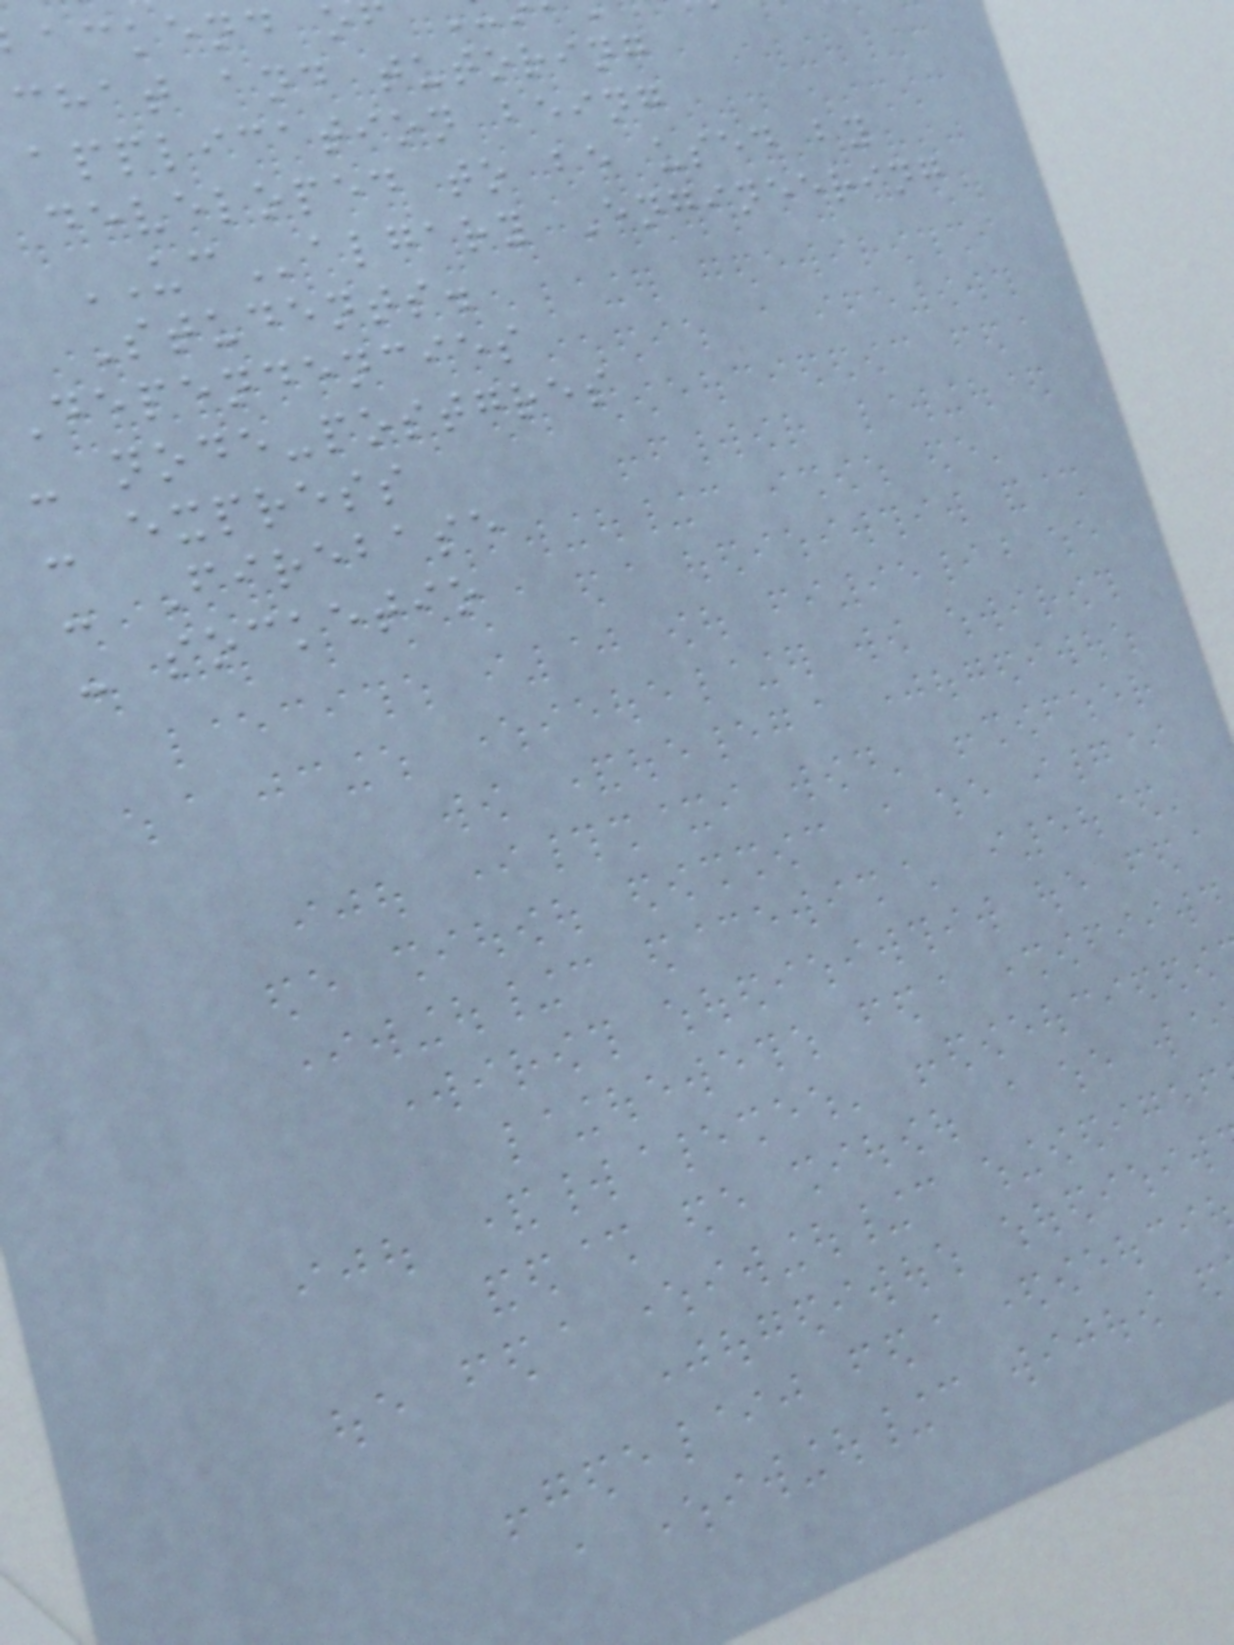ackend o
chat and tutoring
application being
developed to be used by
UCalgary Engineering
Students.
Dependencies
- node-postgres
- express
- Firebase
- socketio
